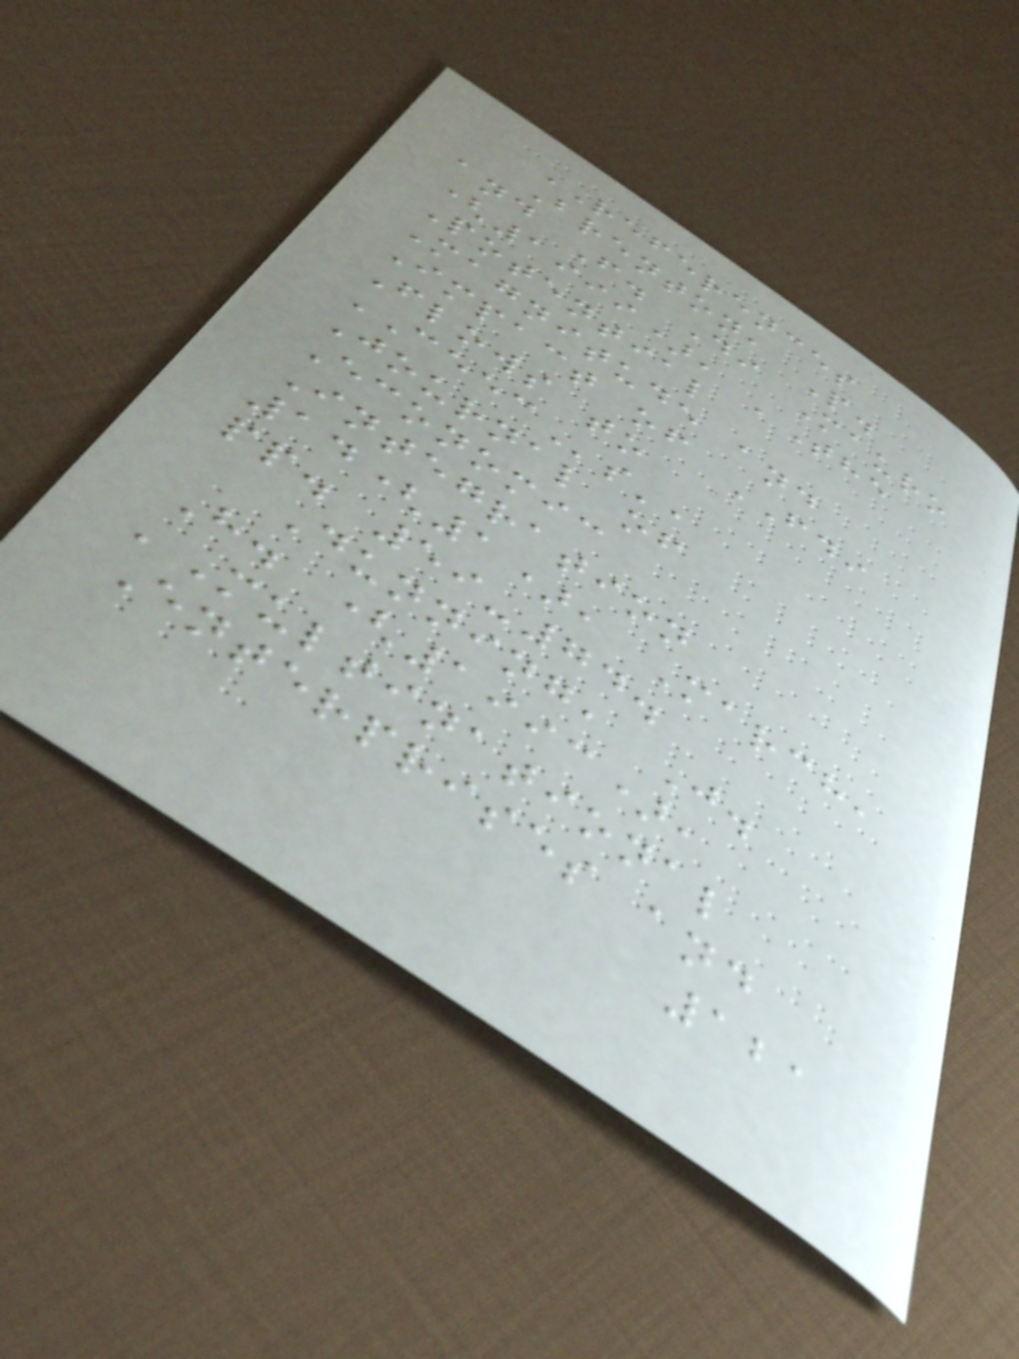REFERENCES
Brenton, P.
and F. Di Mauro
(1999), 'The
Potential
Magnitude and
Impact of FDI
Flows to
CEECs',
Journal of
Economic
Integration
14(1), March,
pp. 59-74.
Dunning, J.
H. (1993),
'Multinational
Enterprises and
121
